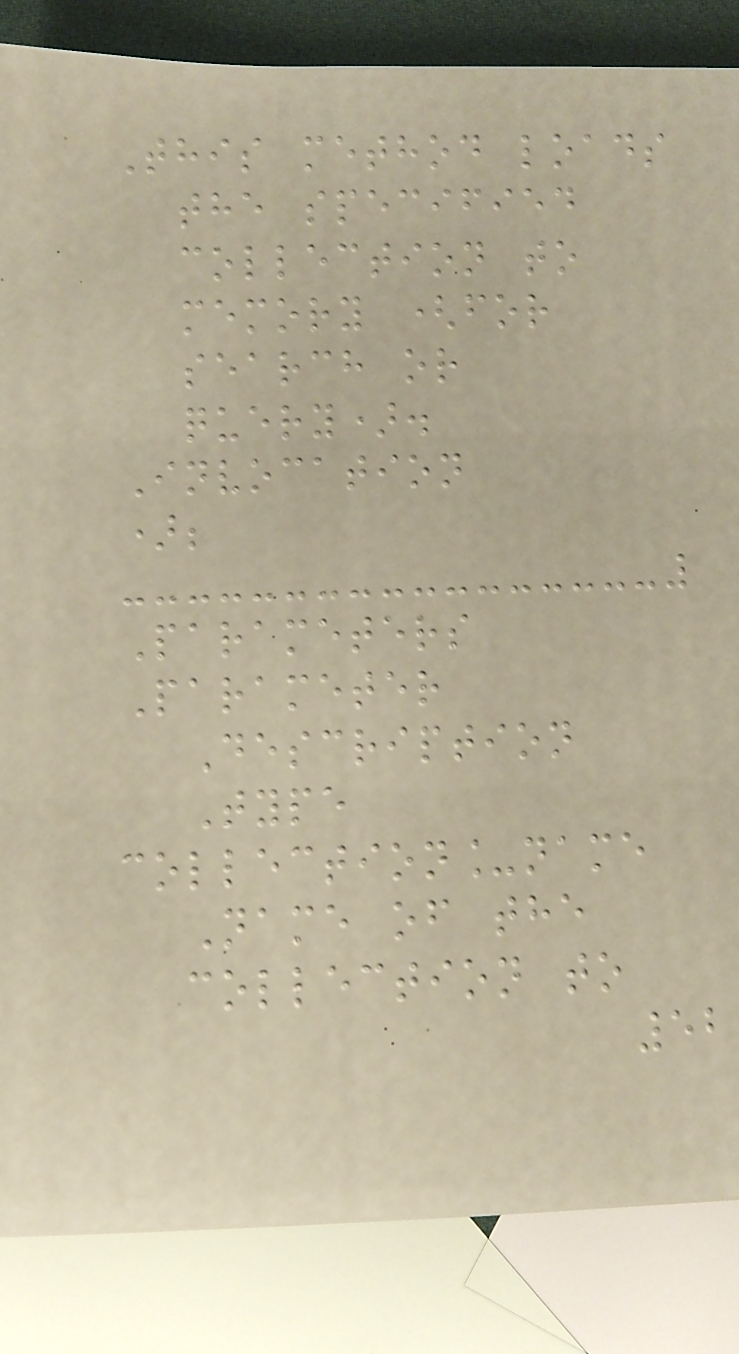This method loads
the specified
collection to
memory (for
search or
query).
Invocation
);
Parameters
Parameter
Description
Type
collection_name
Name of the
collection to
52
